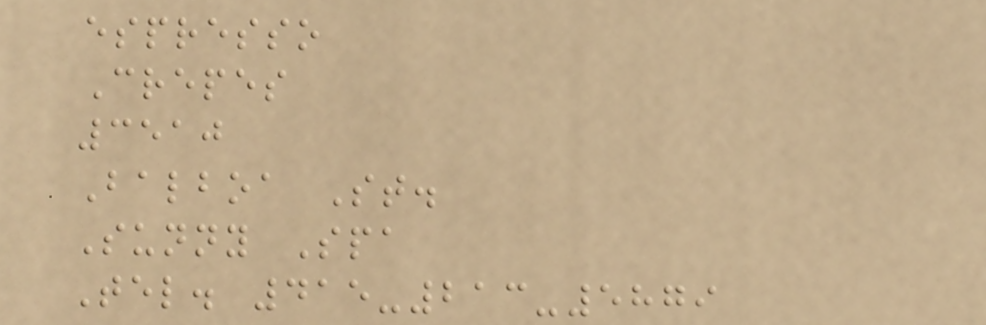espresso
Crepes
3510
Balboa St.
Sunny Spa
Tel. 415-213-5879
